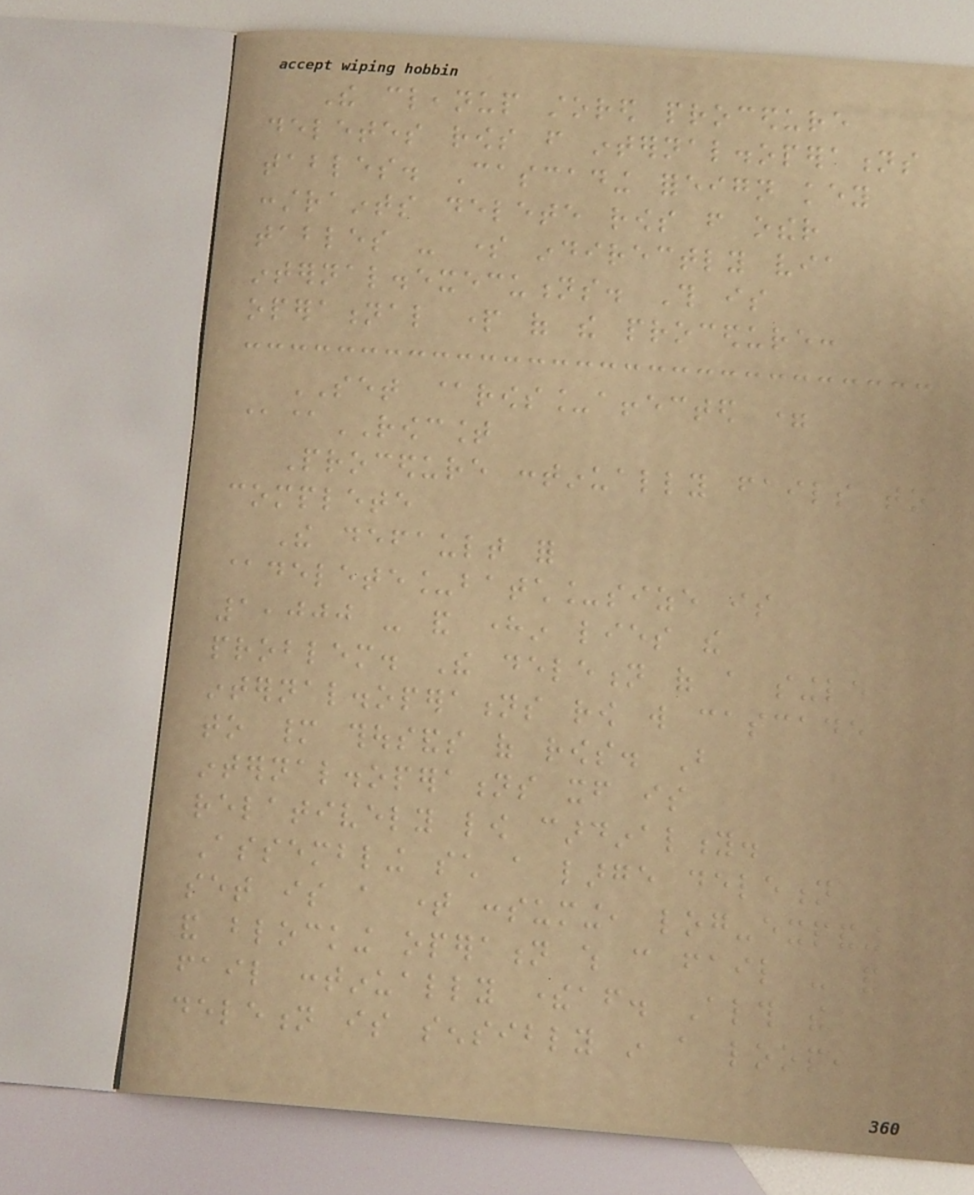The cleanup stored procedure
deletes rows from internal.operations
tables. Cascading foreign key
constraints delete rows from other
tables - some indirectly via
internal.executions. This is
operational part of the procedure:
SET @rows_affected =
@@ROWCOUNT
Procedure continually fails to
complete
The default for
@delete_batch_size is
1,000 - and herein lies the
problem. The deletion of a single
internal.operations row will cascade
to many thousands of rows. But
internal.operations itself is
relatively low cardinality.
Assembling such a large deletion
set is a time consuming, log-expanding
and blocking operation which can fail - and
fail continually thereafter. Although the
deletion is sensibly in a loop,
